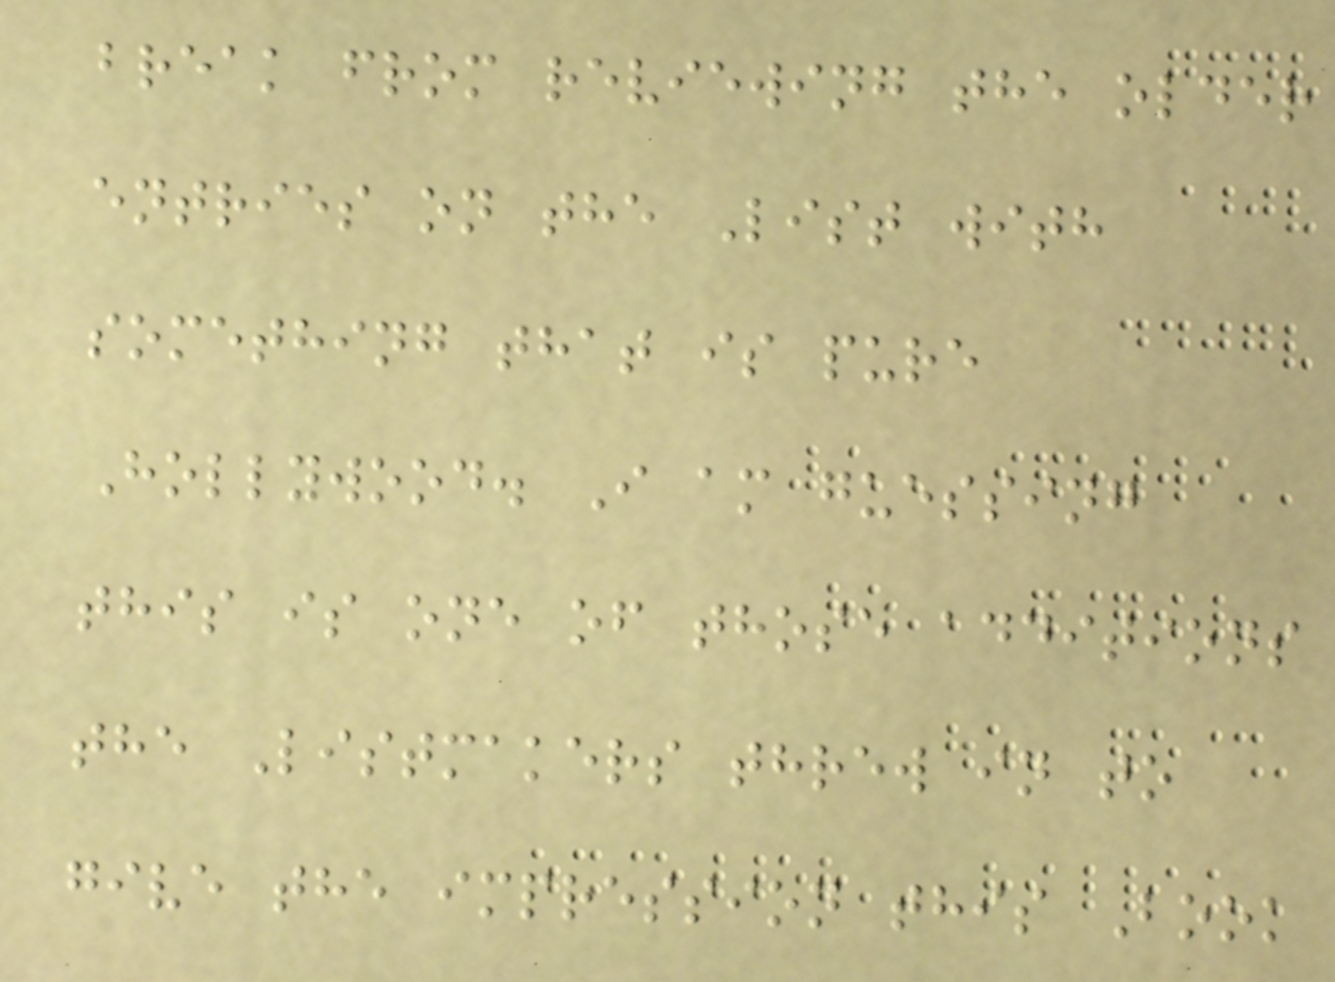break from reviewing the older
entries on the List with
something that is pure
Hollywood. I am guessing
this is one of those additions
the Listmakers threw in to
give the impression this Book
